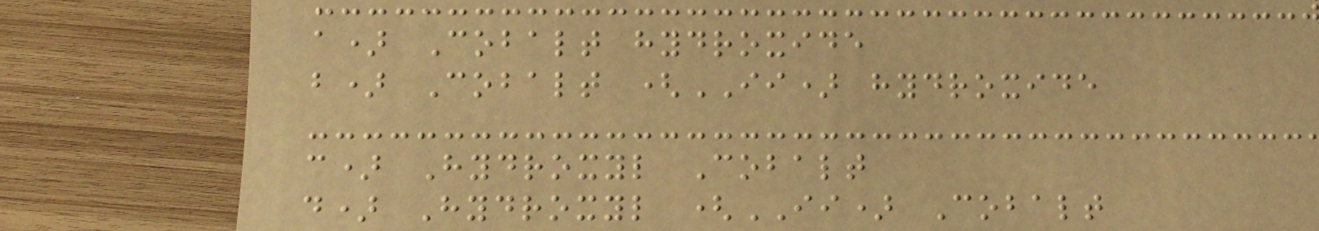a) Cobalt hydroxide
b) Cobalt (II) hydroxide
c) Hydroxyl Cobalt
d) Hydroxyl (II) Cobalt
